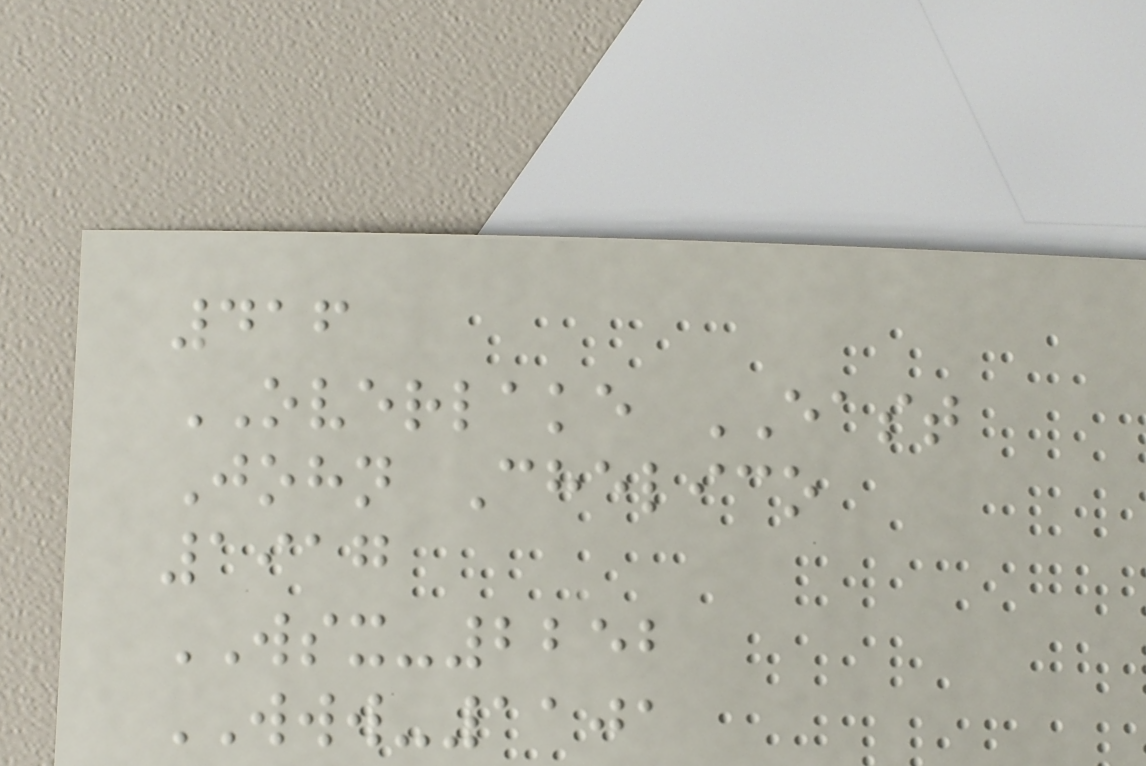416
OVERLAKE EAST
John Chelico
1917
WSX-2252
WWW-1101
